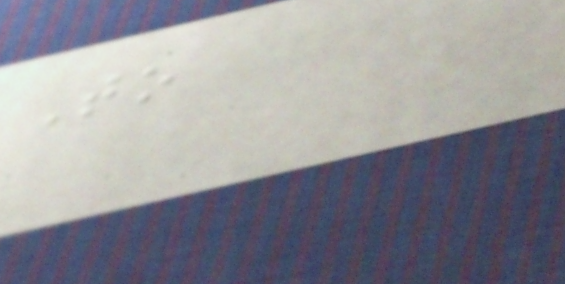To
